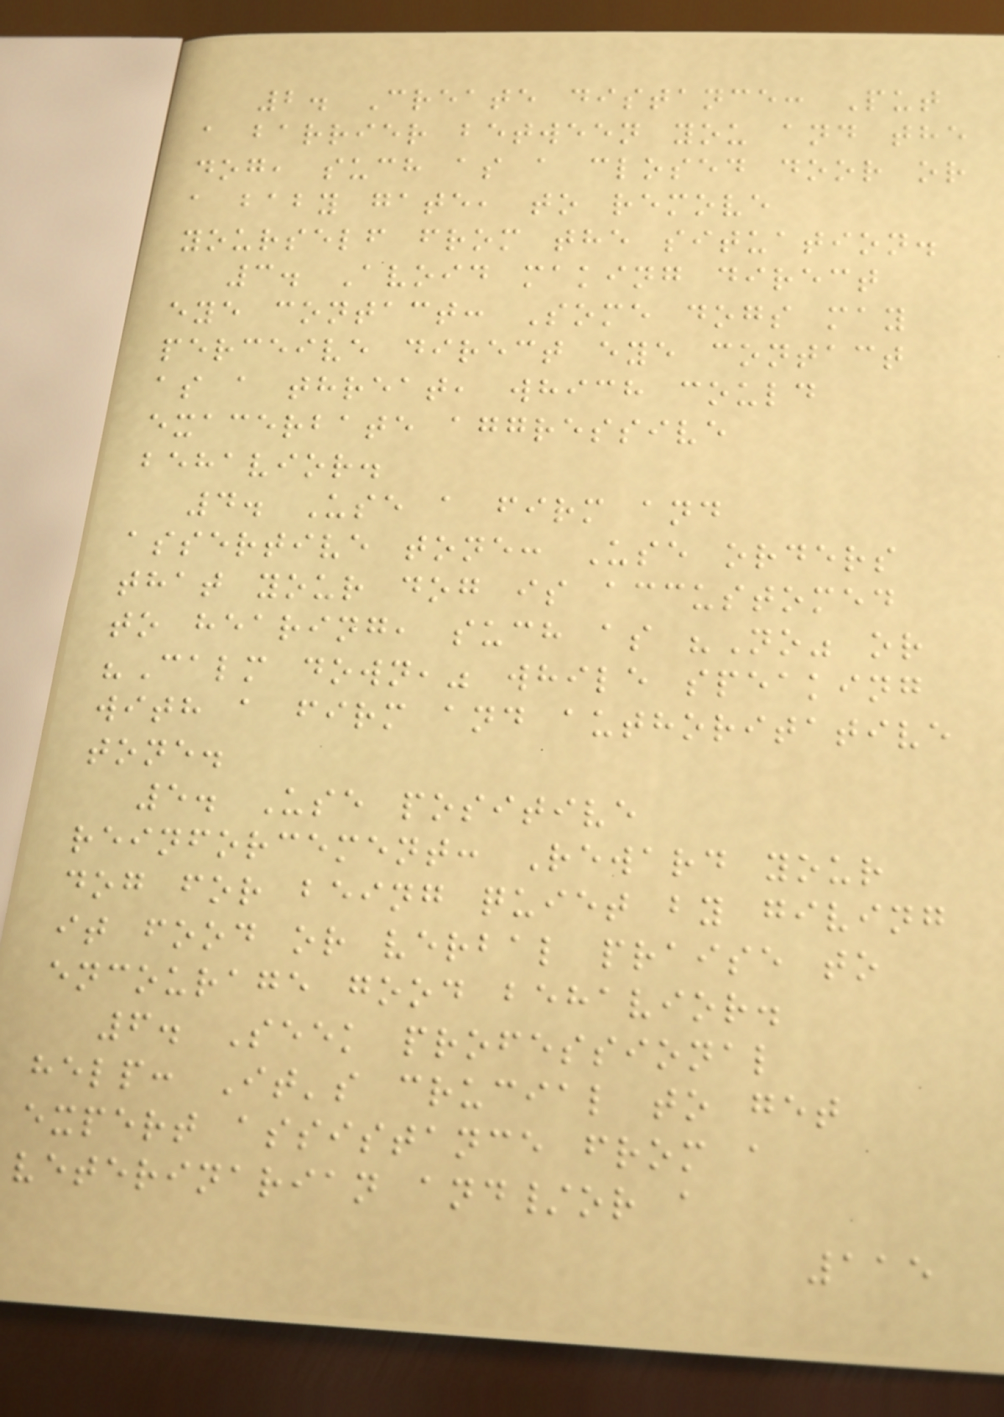2. Create distance: Put
a barrier between you and the
dog, such as a closed door or
a baby gate, to remove
yourself from the situation.
3. Avoid making direct
eye contact: Some dogs may
perceive direct eye contact
as a threat, which could
exacerbate aggressive
behavior.
4. Use a firm and
assertive tone: Use orders
that your dog is accustomed
to hearing, such as "No" or
"Calm down," while speaking
with a firm and authoritative
tone.
5. Use positive
reinforcement: Reward your
dog for being quiet by giving
it food or verbal praise to
encourage good behavior.
6. Seek professional
help: It's crucial to get
expert assistance from a
veterinarian and/or a
115
